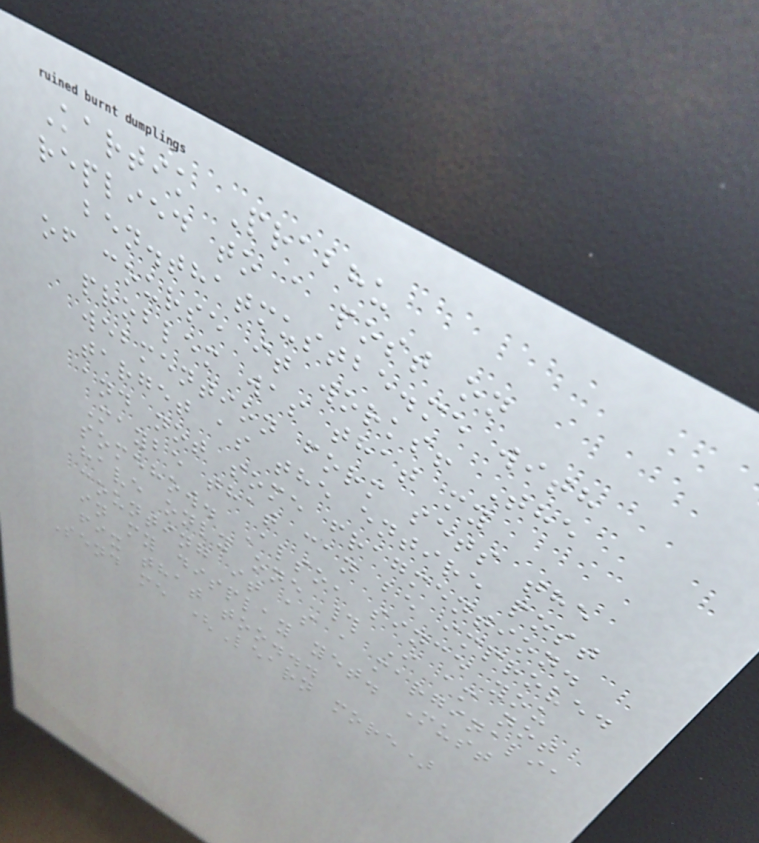Kartik Prabhu
replied to a post on
ben.thatmustbe.me with
of course it works! The
problem was that my
webmention form sets the
target as the entire post
and not some fragmention.
Maybe that can be improved
somehow. Also, since you
have only one # I am not
counting it as a marginalia
in my display yet. Must
fix that too...
Send me (Learn more)
